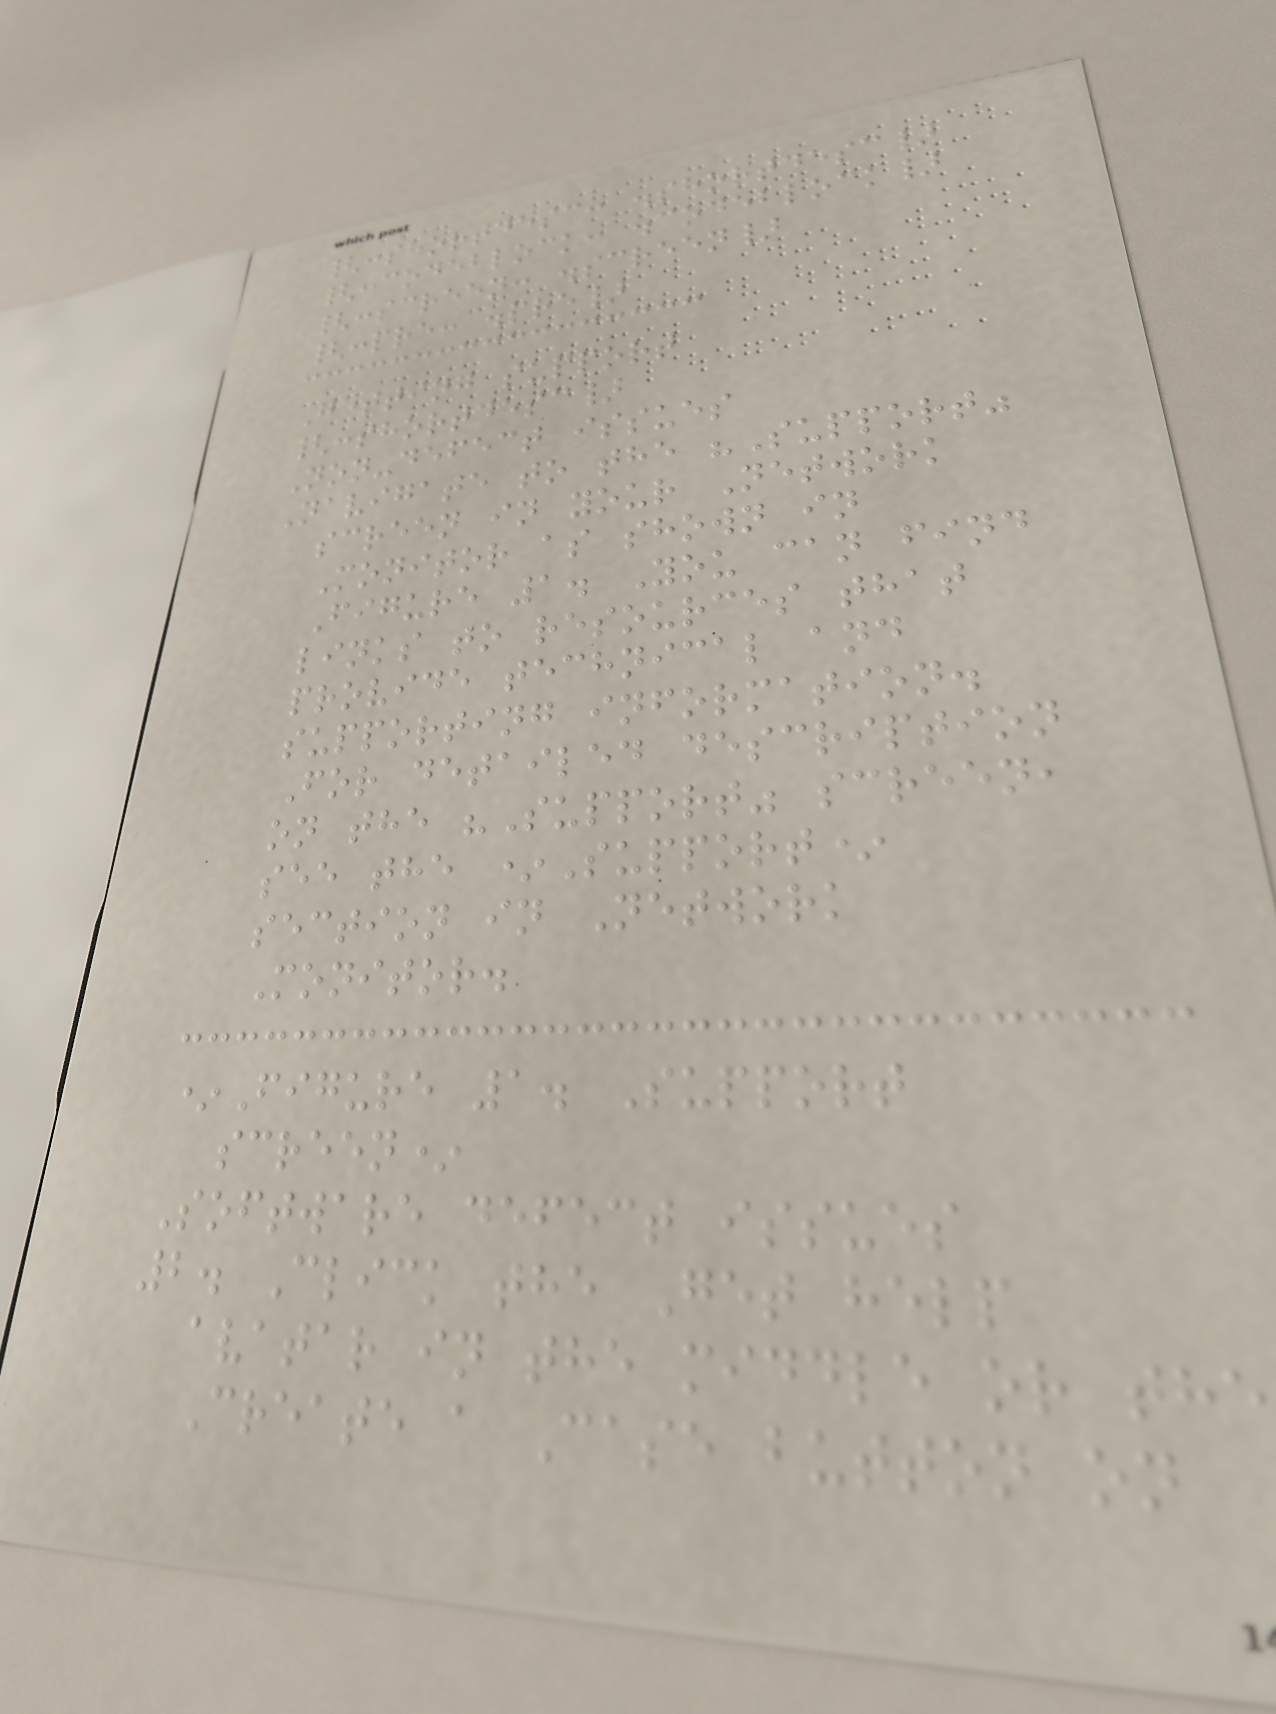{:shortdesc: .shortdesc}
{:codeblock: .codeblock}
{:screen: .screen}
{:pre: .pre}
Getting support
{:shortdesc}
Non-defect issues
Navigate to the "Support"
screen in your Network
Monitor as shown in
Figure 1. You can find
links to resources that
provide technical and
supporting information.
For detailed description
on the "Support" screen,
see the *Support*
section in Network
Monitor.
*Figure 1. Support
screen*
Software defect issues
2. Click the Get help
avatar in the middle or the
Create a Case button on
